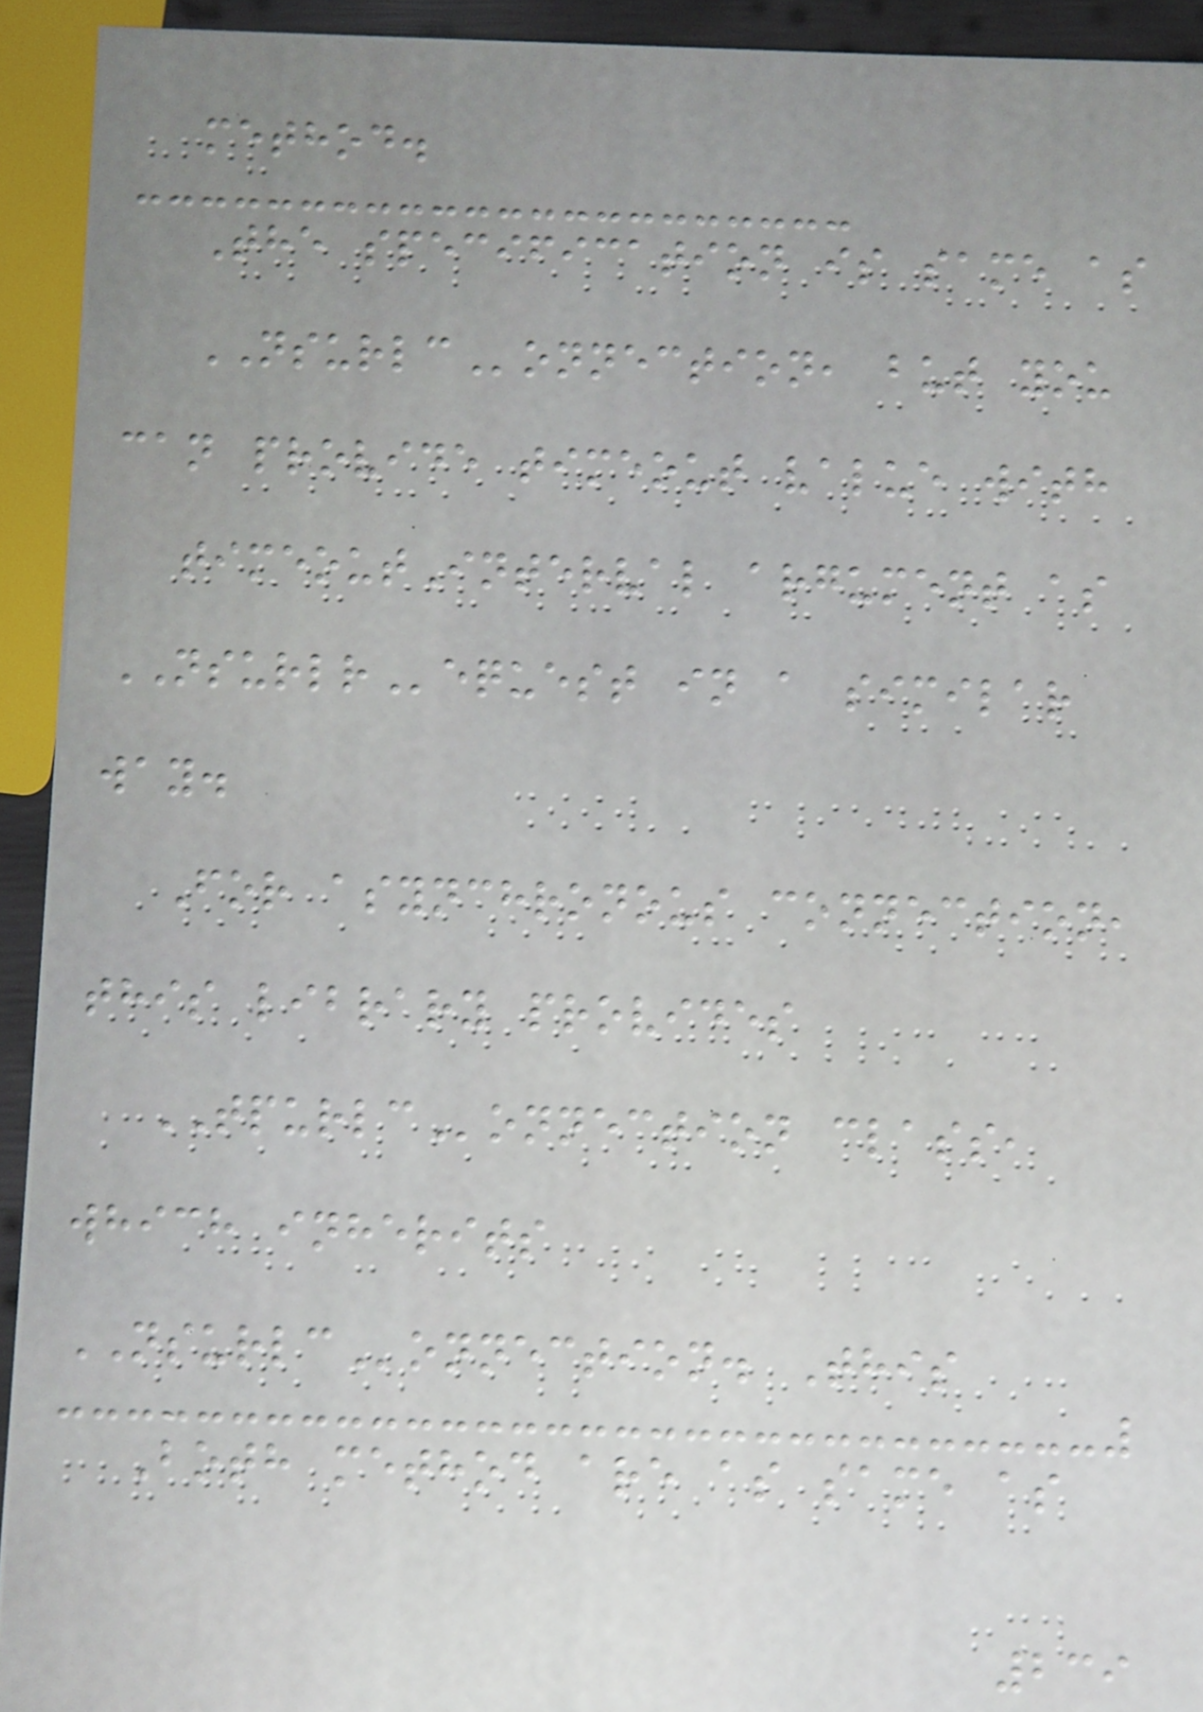method.
The specification is same as
NSURLConnection, but you
can provide timeout value with
timeoutInterval argument as
NSURLRequest in a similar
way.
For asynchronous connection,
this library provides
TPURLConnection class,
which inherits
NSURLConnection. This
Both method are as same as
239
